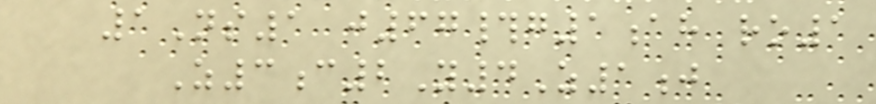1Ns1 j67#g1ah ro1
Z3c2Y4Z1j
